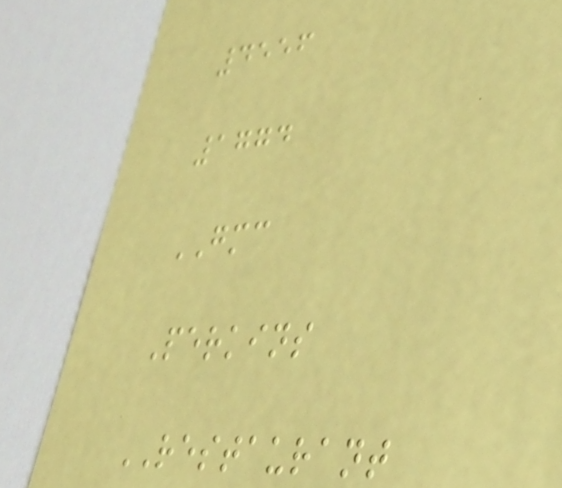4556
1774
GMC
Perkins
RESTAURANT
